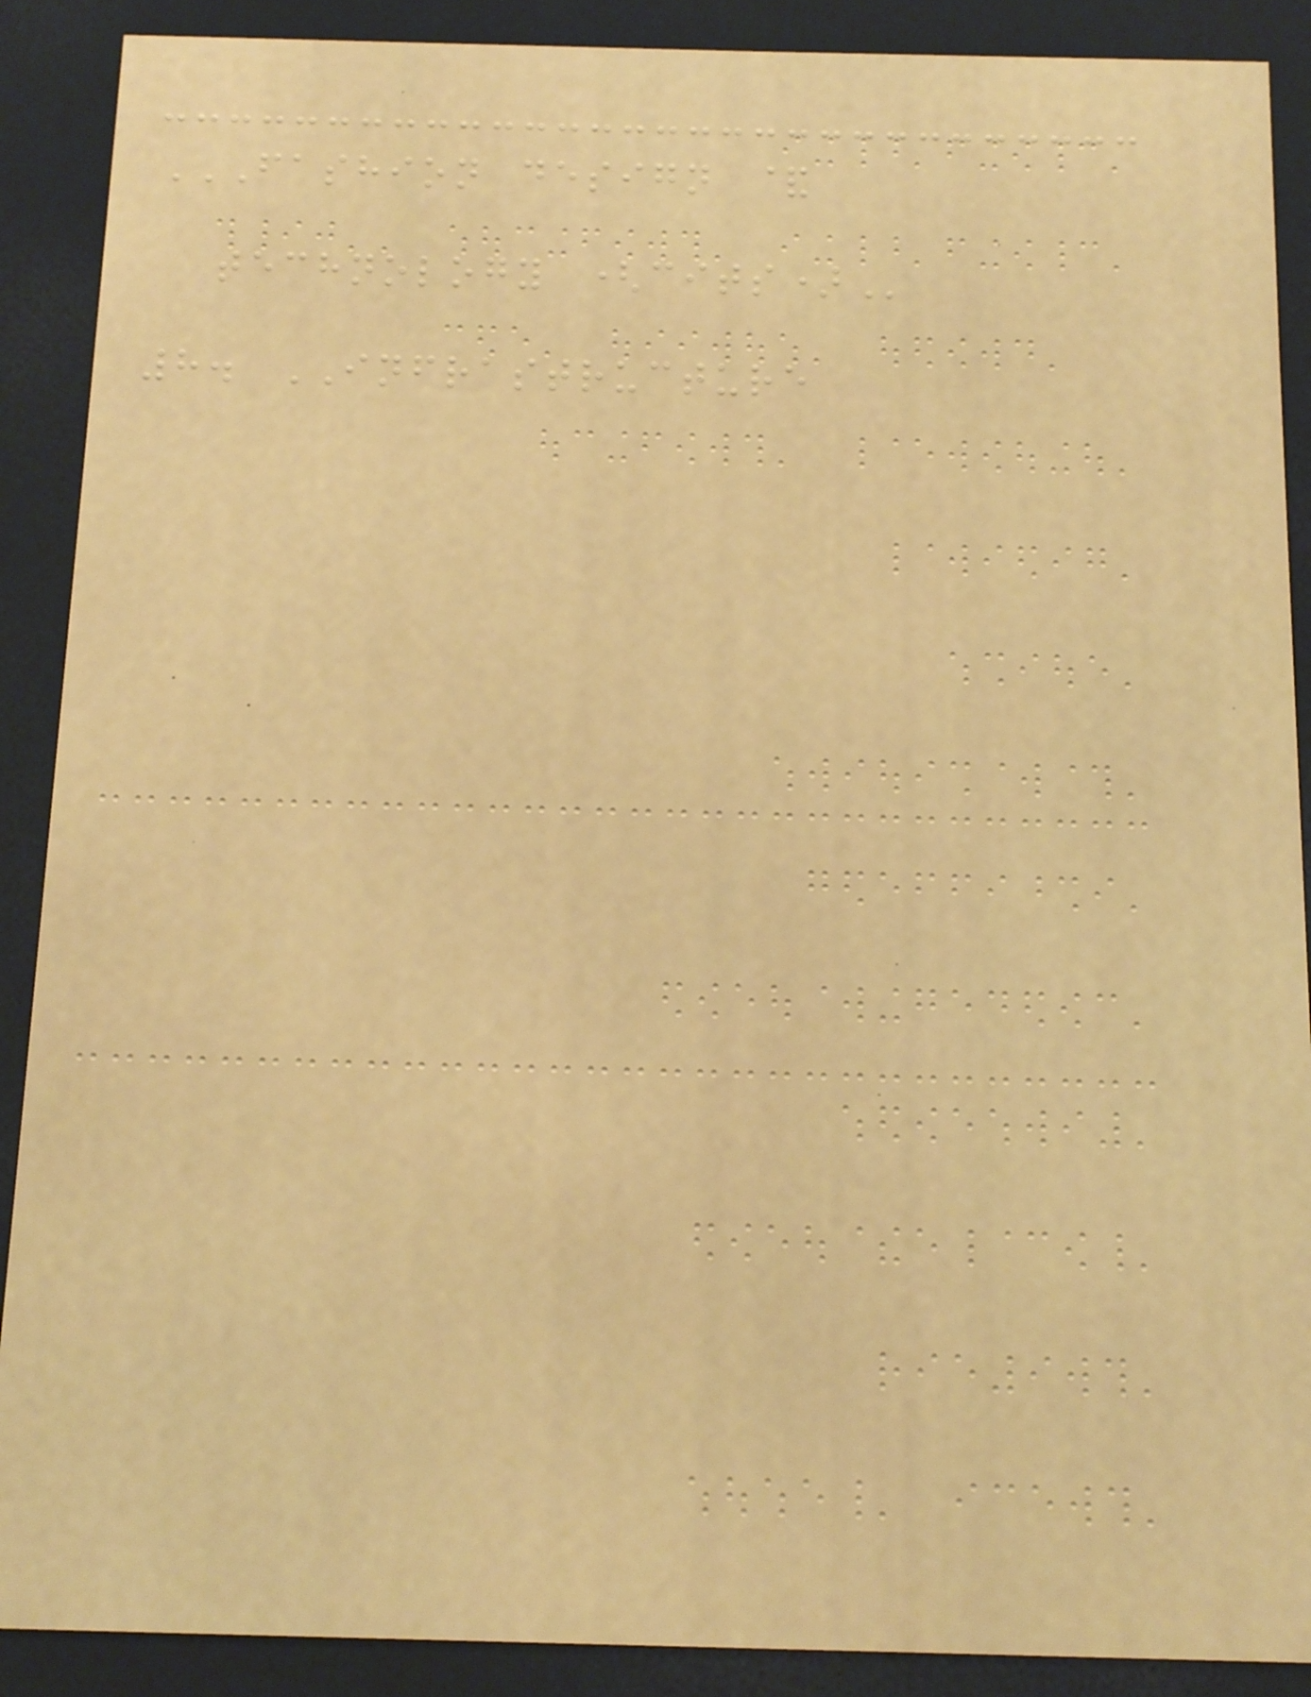FASHION DESIGN &
TECHNOLOGY (CITS)
8. INFRASTRUCTURE
